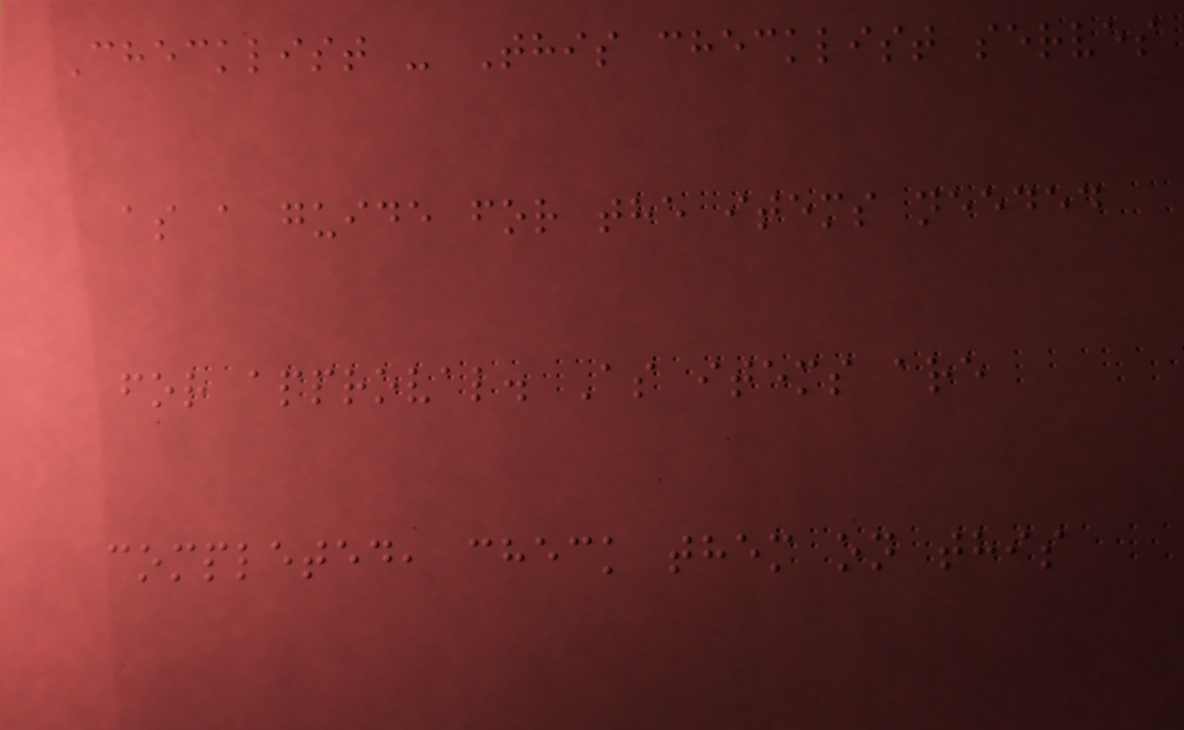Checklist - This checklist serves
as a guide for the items needed
for approval. As items are
completed, check them on this
